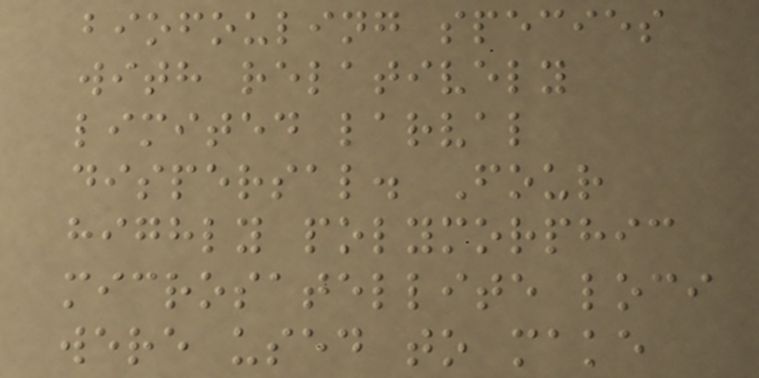biofouling species
with relatively
limited larval
dispersal. Four
highly polymorphic
microsatellite loci
were used to make
